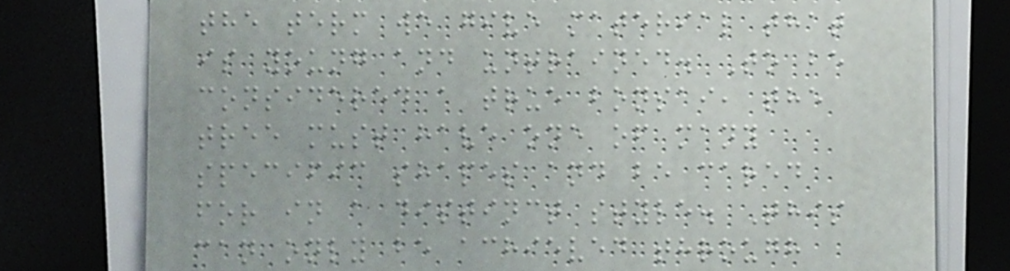the term we give material that
is young and untrained. To be
considered a true bonsai, the
tree must have one of many
specific shapes and be cared
for in a distinct style. This
can only be achieved through
